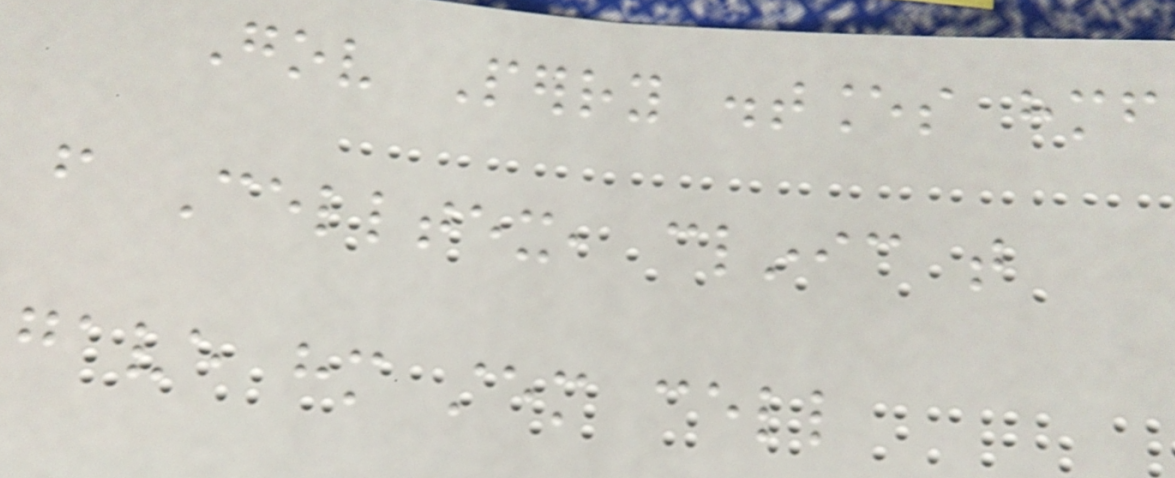Gov Perry distances himself
from Celltex, clinic that
gave him stem cell
